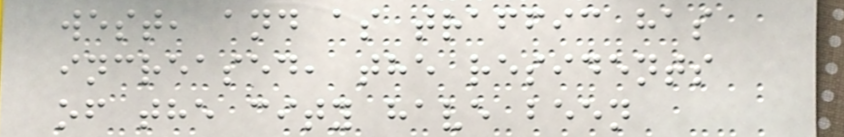west, and as traffic has
increased, the residents
of the city have been
